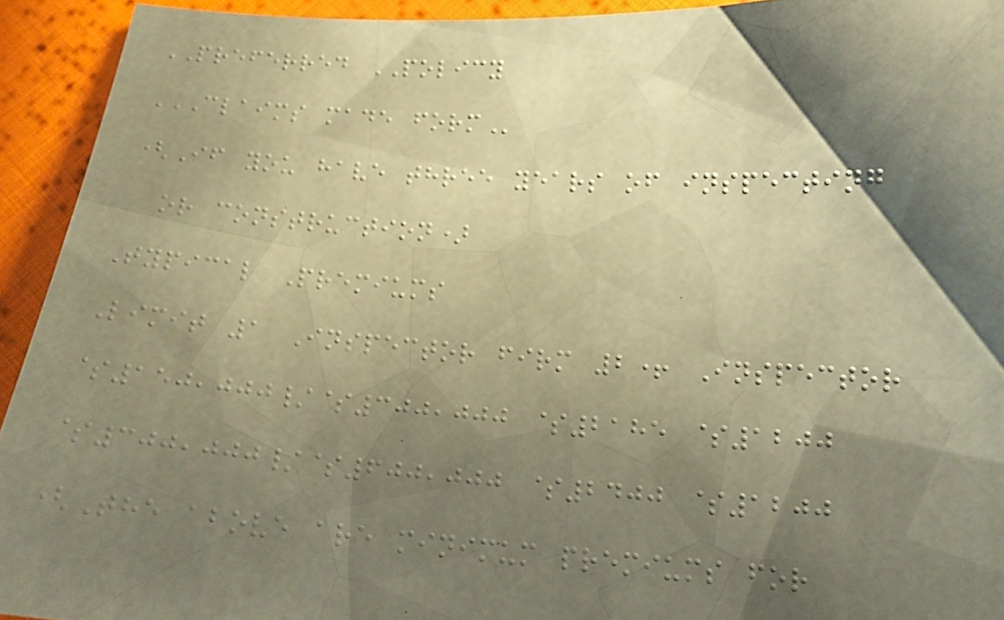PREFERRED POLICY
CLAIMS MADE FORM
(If you have three years of inspecting
or construction)
Typical Premiums
Limit 1 Inspector firm 2+ Inspector
$150,000/$300,000 $2185 $1200
$300,000/$600,000 $2400 $1200
(The above are minimum premiums for
